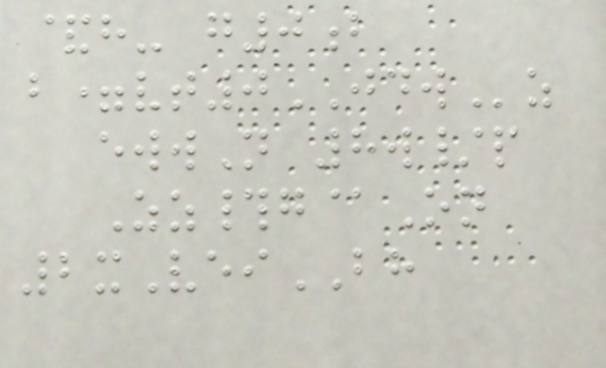&h- g0b
b=vt0JDWz
ewwN 8w/p
Zz#g@On
2xVeiBH
